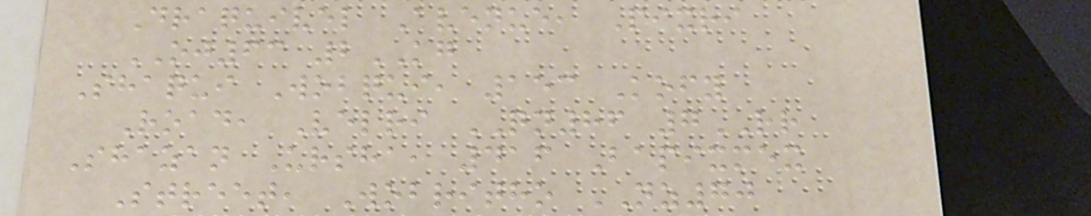Draquivel Avenue, Pixri
OJ63 2KG
Shaqui Wobqui, 153 Kofy
Road, Velri QN86 7RR
Shazan Ursha, 416 Bapixmex
Street, Wobritho NZ70
